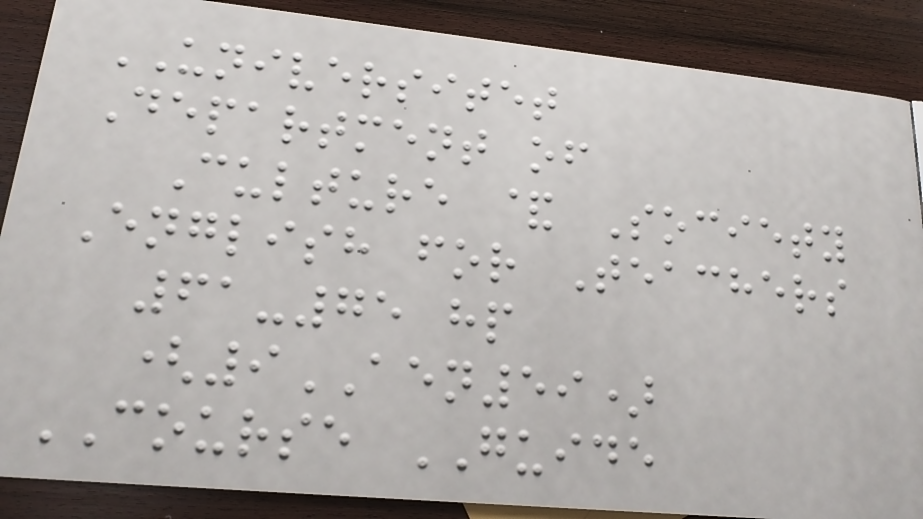UNIVERSITET
Department of
Culture & Society
English for Teachers
61-75 hp
(9AEN59)
COURSE GUIDE
